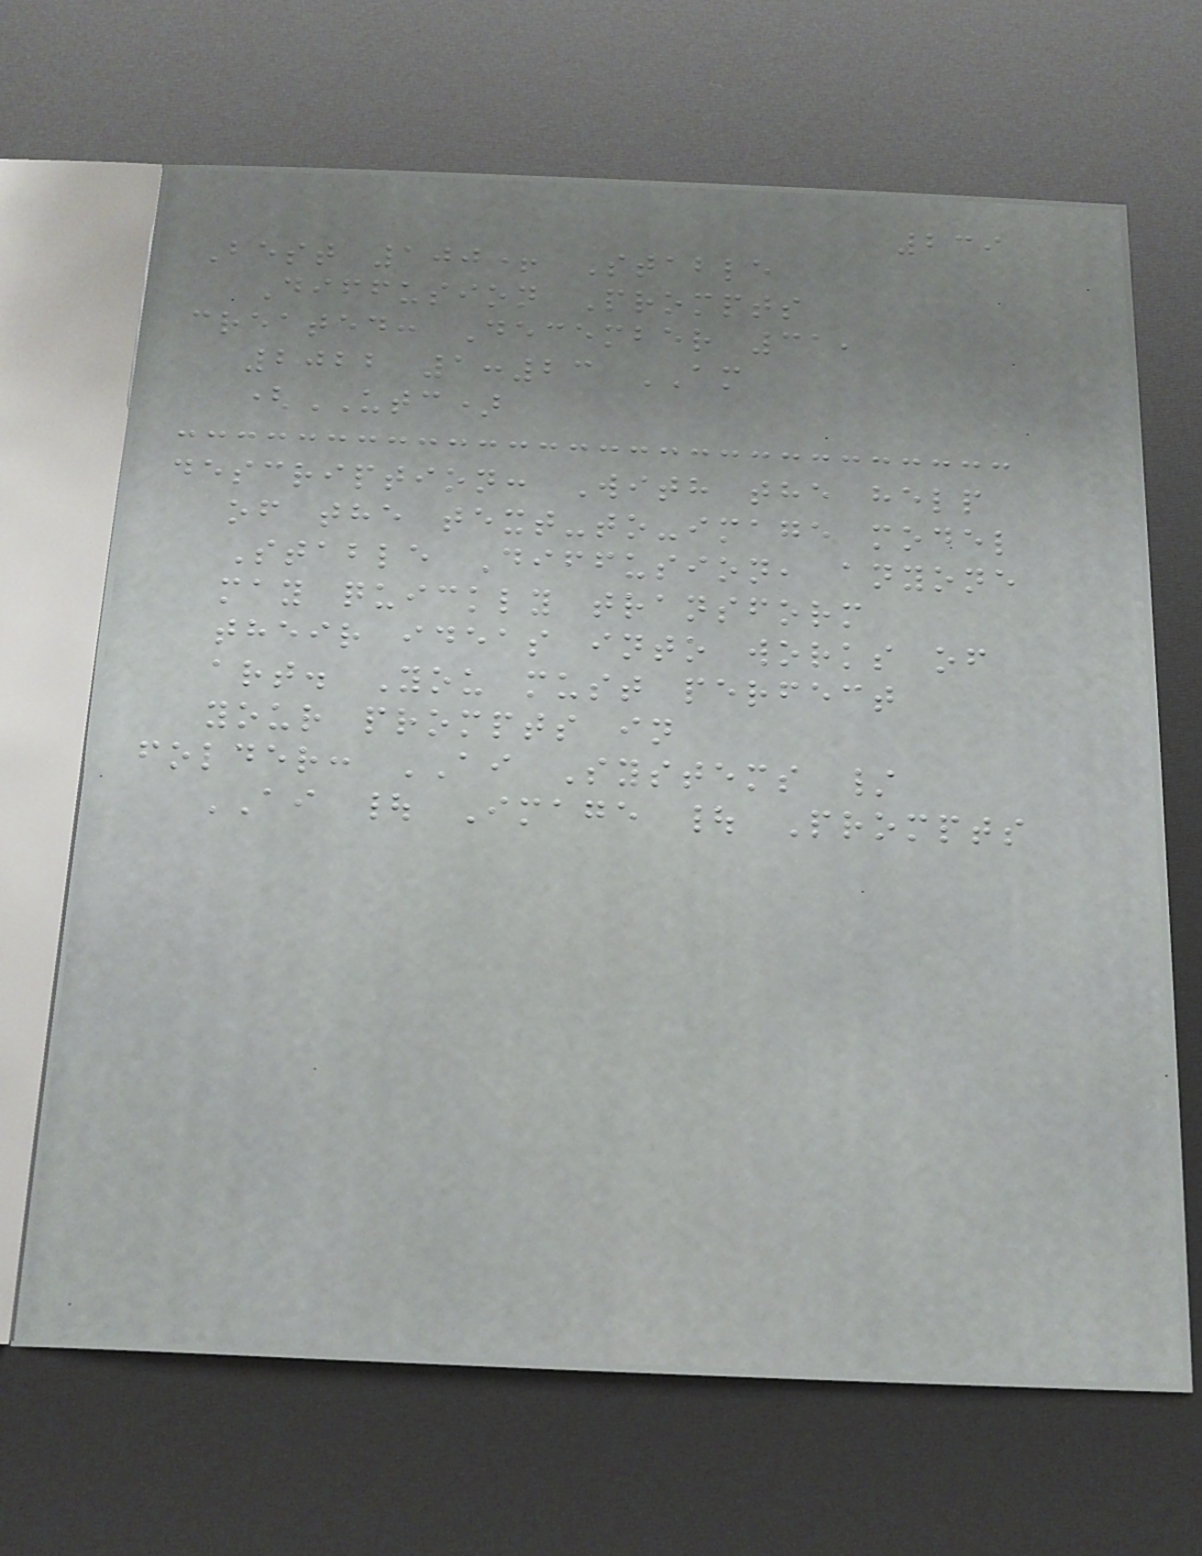239
Best 100+ Stable
Diffusion Prompts
created: December 31,
2022 1:23 AM
(UTC)
description: With the help
of the text-to-image model
Stable Diffusion, anyone
may quickly transform
their ideas into works of
art. You must perfect
your prompts in
folder: AI Systems /
AI | Image | Prompts
